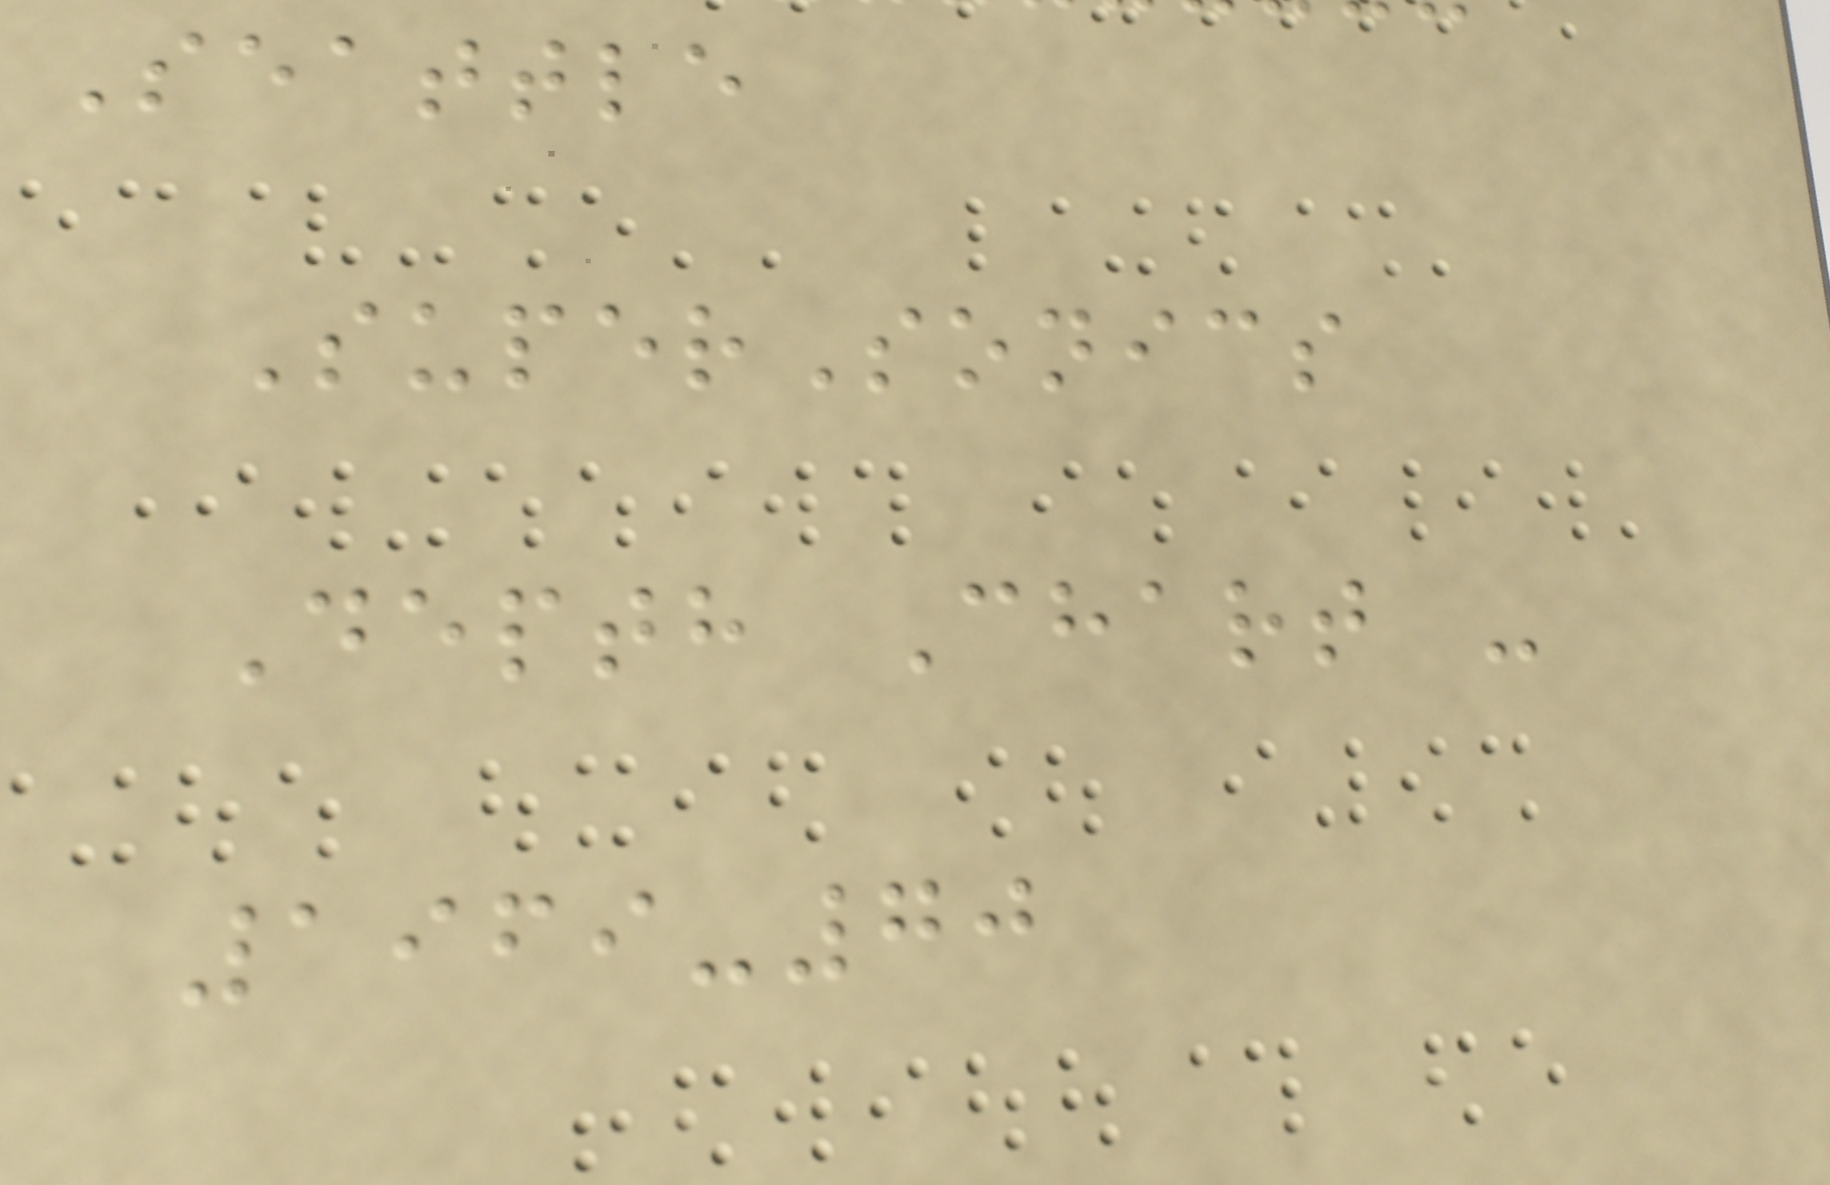Seattle
SuperSonics
Depth Chart -
1969-70
